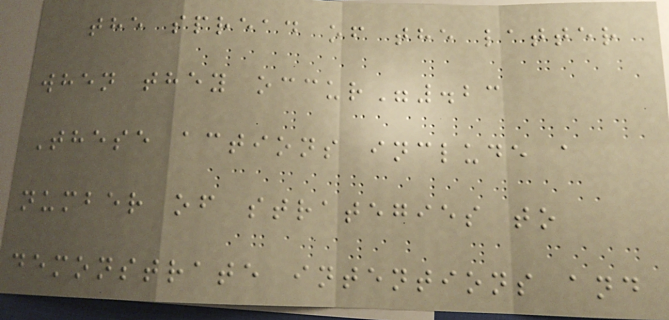the spread of the latter
when they occur".23
These actions include a
number of strategies to
demonstrate intentions and
